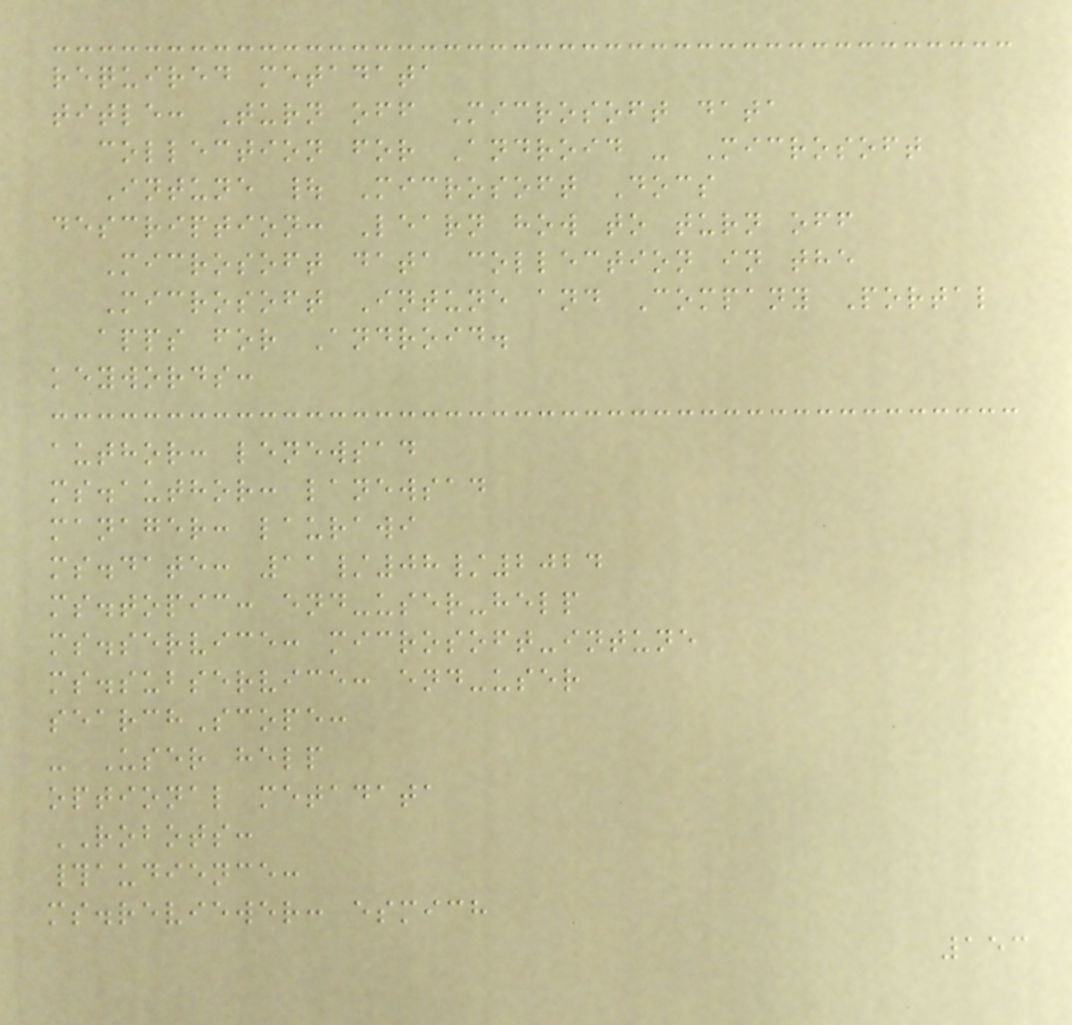required metadata
title: Turn off Microsoft data
collection for Android - Microsoft
Intune | Microsoft Docs
description: Learn how to turn off
Microsoft data collection in the
Microsoft Intune and Company Portal
apps for Android.
keywords:
author: lenewsad
ms.author: lanewsad
manager: laurawi
ms.date: 11/08/2024
ms.topic: end-user-help
ms.service: microsoft-intune
ms.subservice: end-user
searchScope:
- User help
optional metadata
ROBOTS:
#audience:
ms.reviewer: esmich
153
